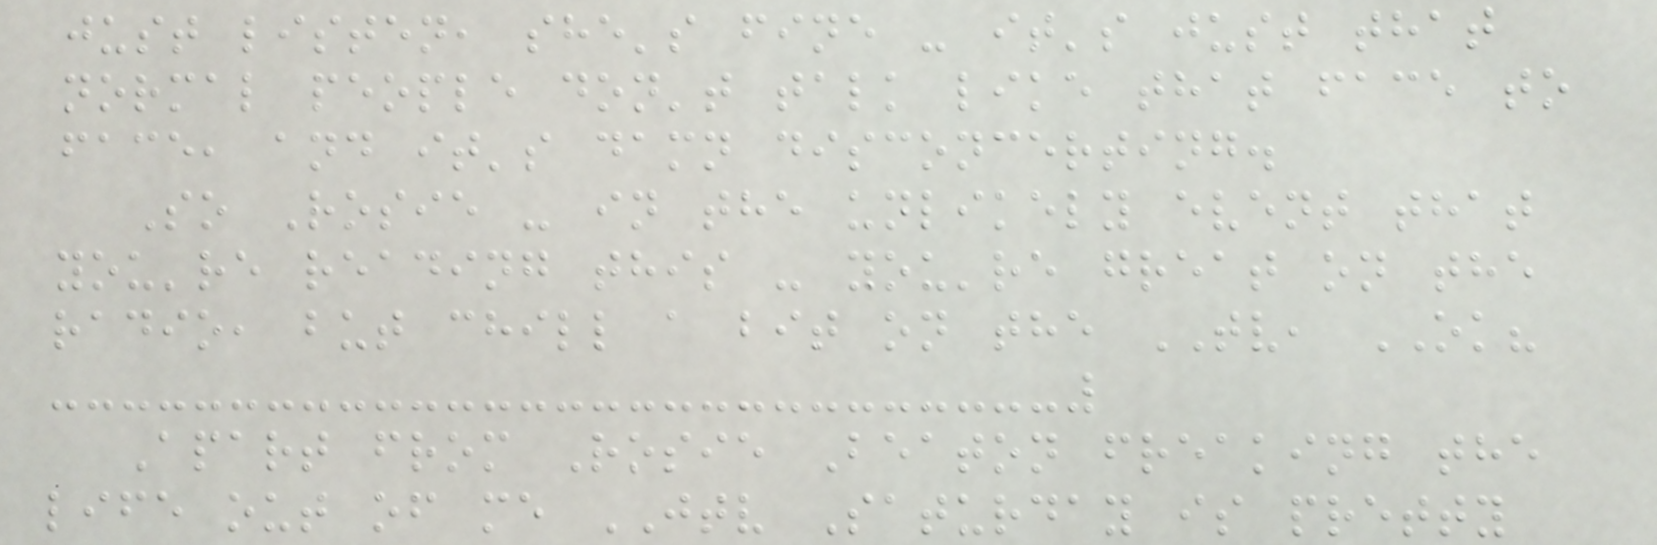just listen, she's fine - it's just that
normal people don't talk like that face to
face, and it's damn disconcerting.
So Rosie - in the unlikely event that
you're reading this - you're great on the
radio, but chill a bit on the TV, OK?
Apart from Rosie Beaton freaking the
life out of me JTV Saturday is pretty
